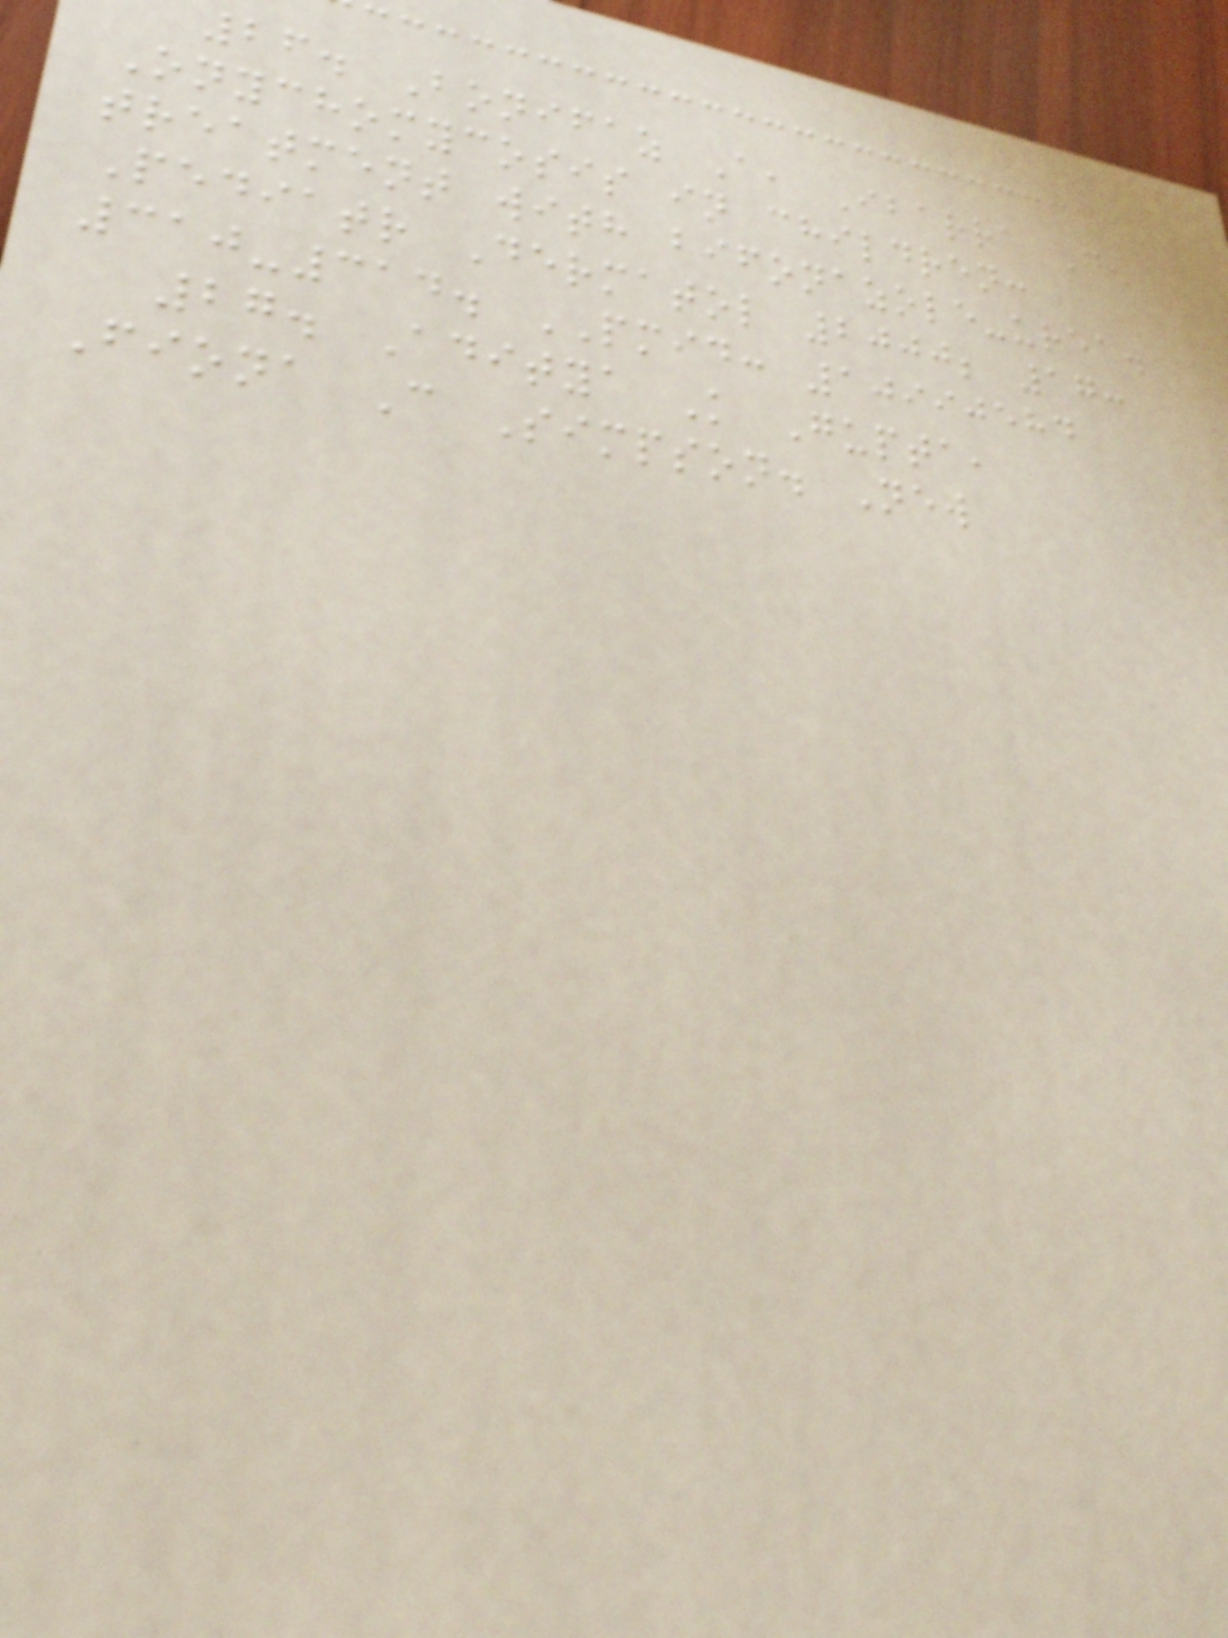26. Bonifaz A, Ibarra G.
Onychomycosis in children:
treatment with bifonazole-urea.
Pediatr Dermatol 2000; 17:
310-314. PMID: 10990584
27. Aditya K Gupta,
Fiona C Simpson. New
